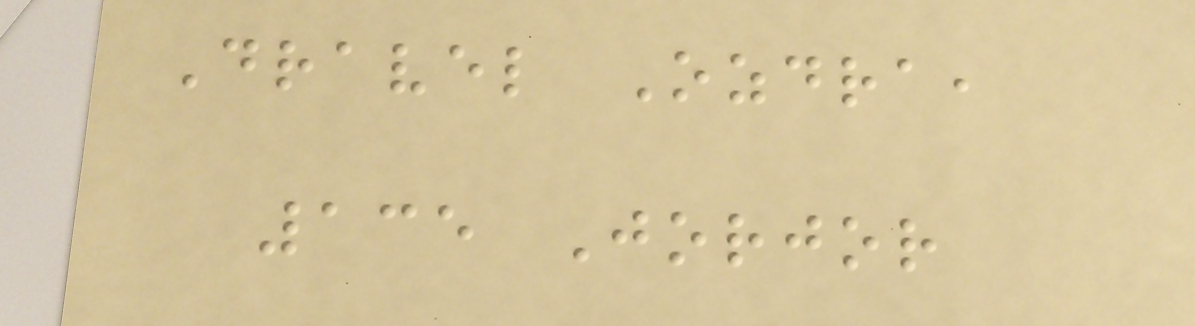Dravel Ozdra,
135 Jorjor
